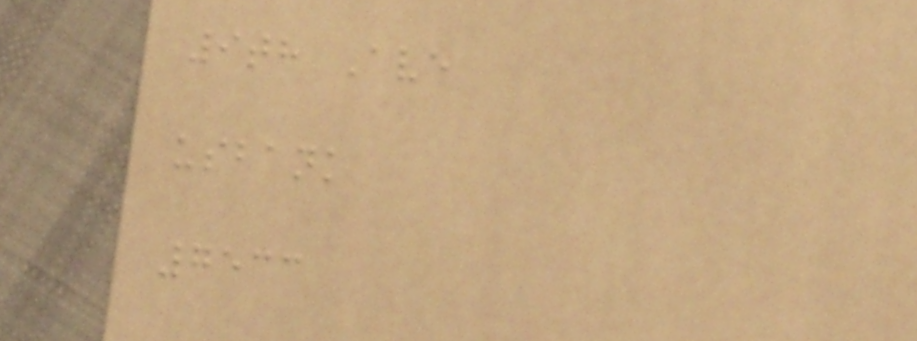9th Ave
usbank
7533
